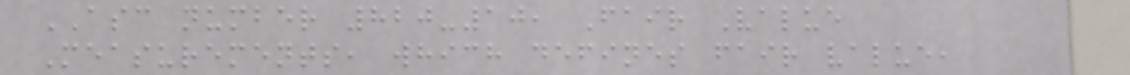ASC number 820-10, Fair Value
Measurements, which defines fair value,
